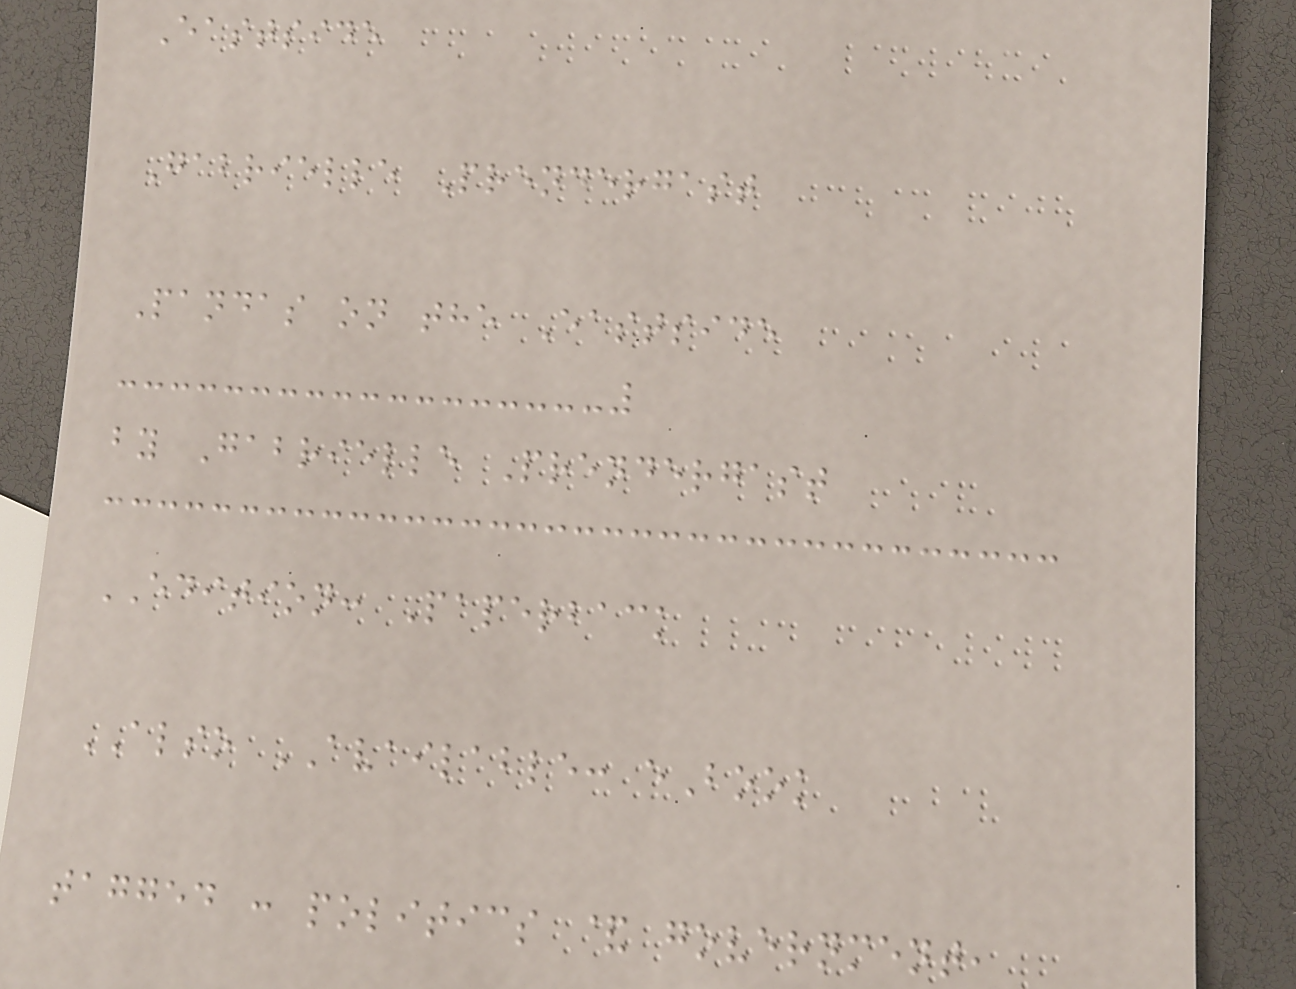Eastside
Gabrielle Prendergast
Pandas on the Eastside
by Gabrielle Prendergast
EDITION: Paperback
ALSO AVAILABLE: eBook
tagged : politics & government,
